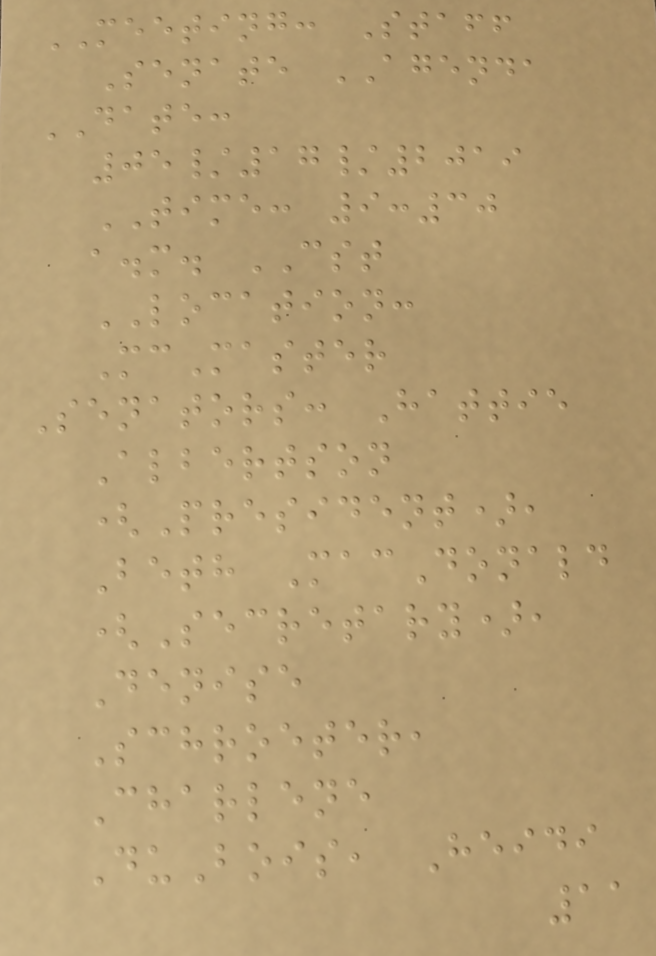MEETING: Staff
Senate AGENDA
DATE:
05/17/2019
TIME: 9:30
a.m. CST
LOCATION:
McMaster
Senators: Hattie
Albertson
(President),
Beth MacDonald
(Secretary),
Denise
Schroeter,
Charlene
DuBois, Heidi
11
